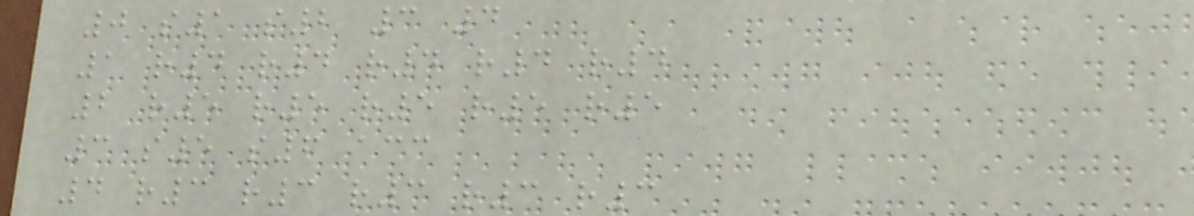0 s1 s2 3 4
1 r4 r4 r4 r4 r4
2 r5 r5 r5 r5 r5
3 s5 s6 acc
4 r3 r3 r3 r3 r3
